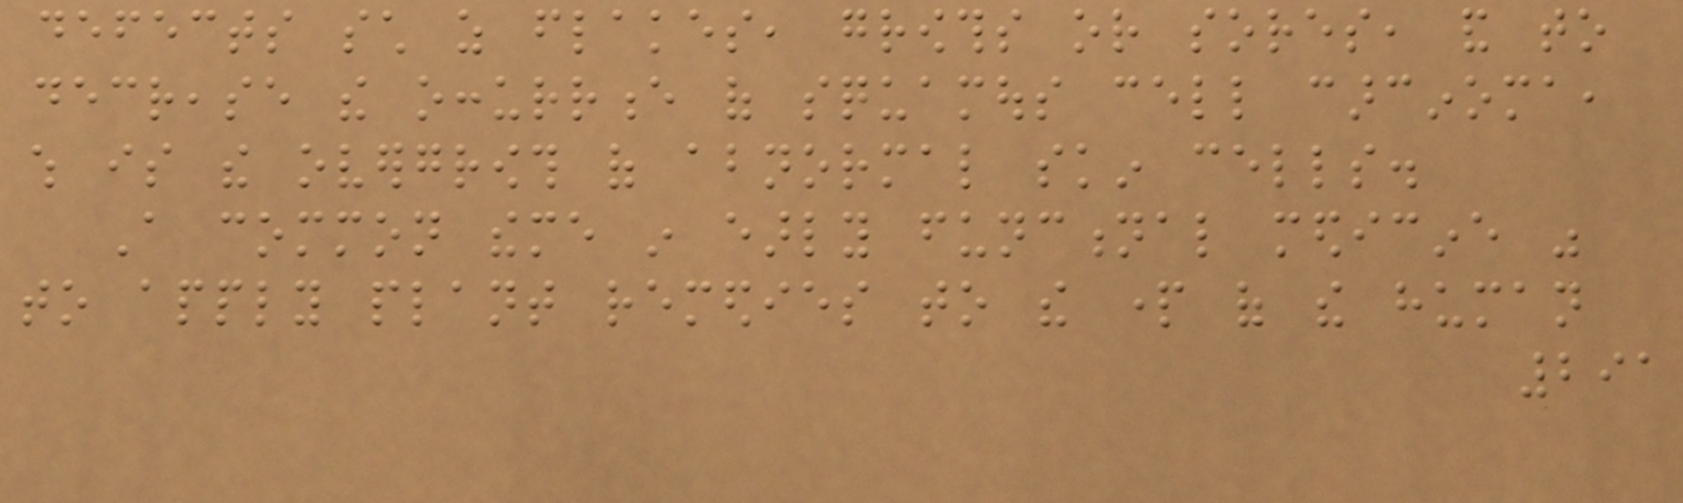defects such as flakes, growths or sores, and to
decrease the occurrence of squamous cell carcinoma,
which is the overgrowth of abnormal skin cells.
A common theme in early functional medicine was
to apply plant remedies to the part of the human
291
